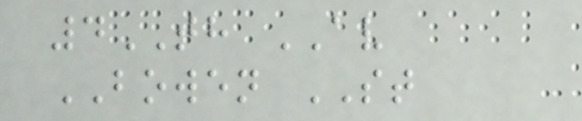4TH AV
BOWEN ST
